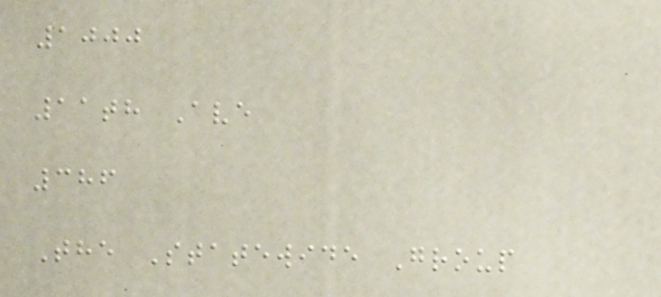1000
11th Ave
386
The Statewide Group
